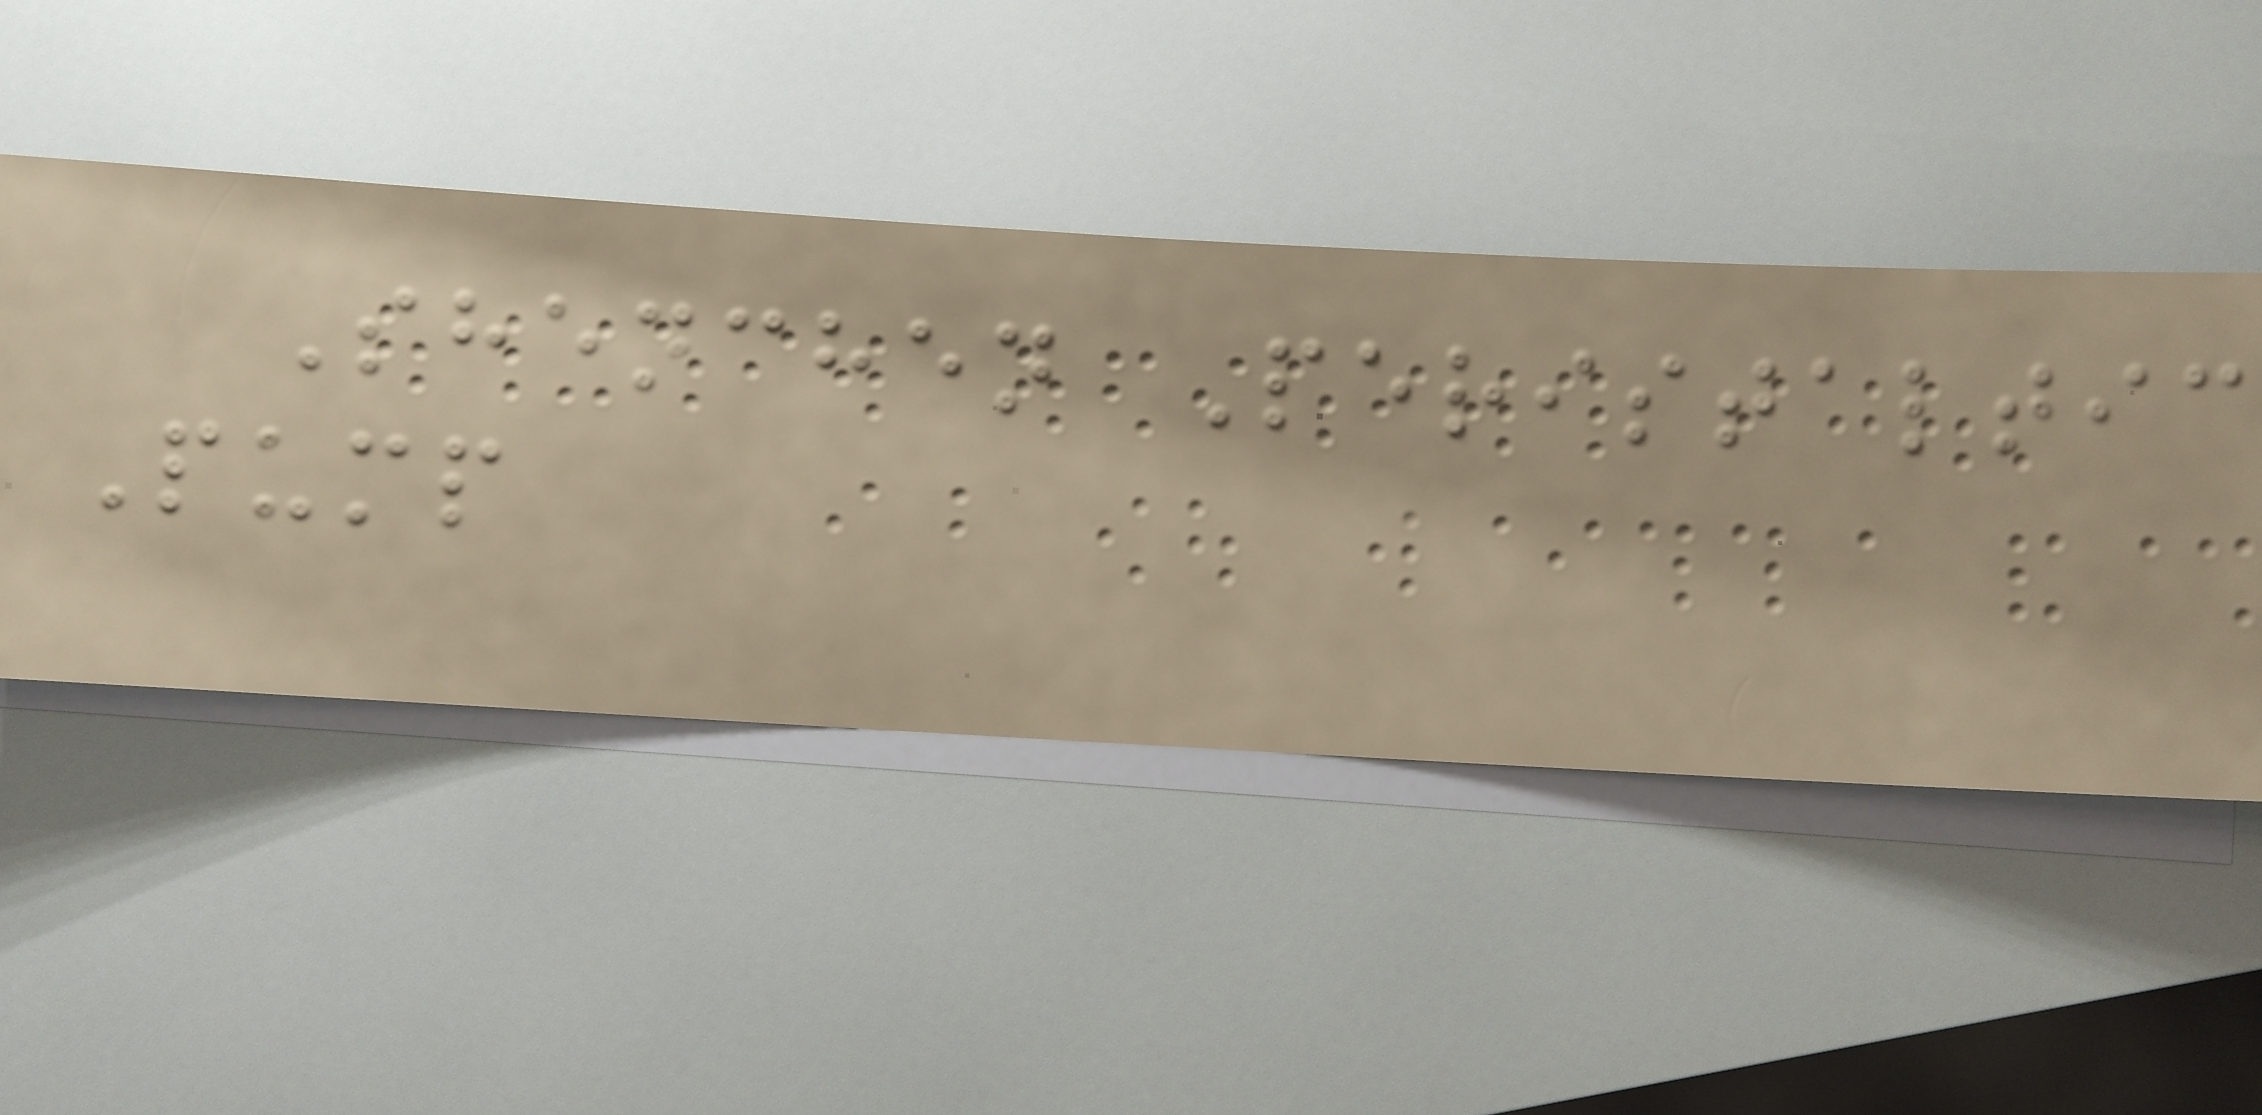Shenchen Peristaltic
Pump
